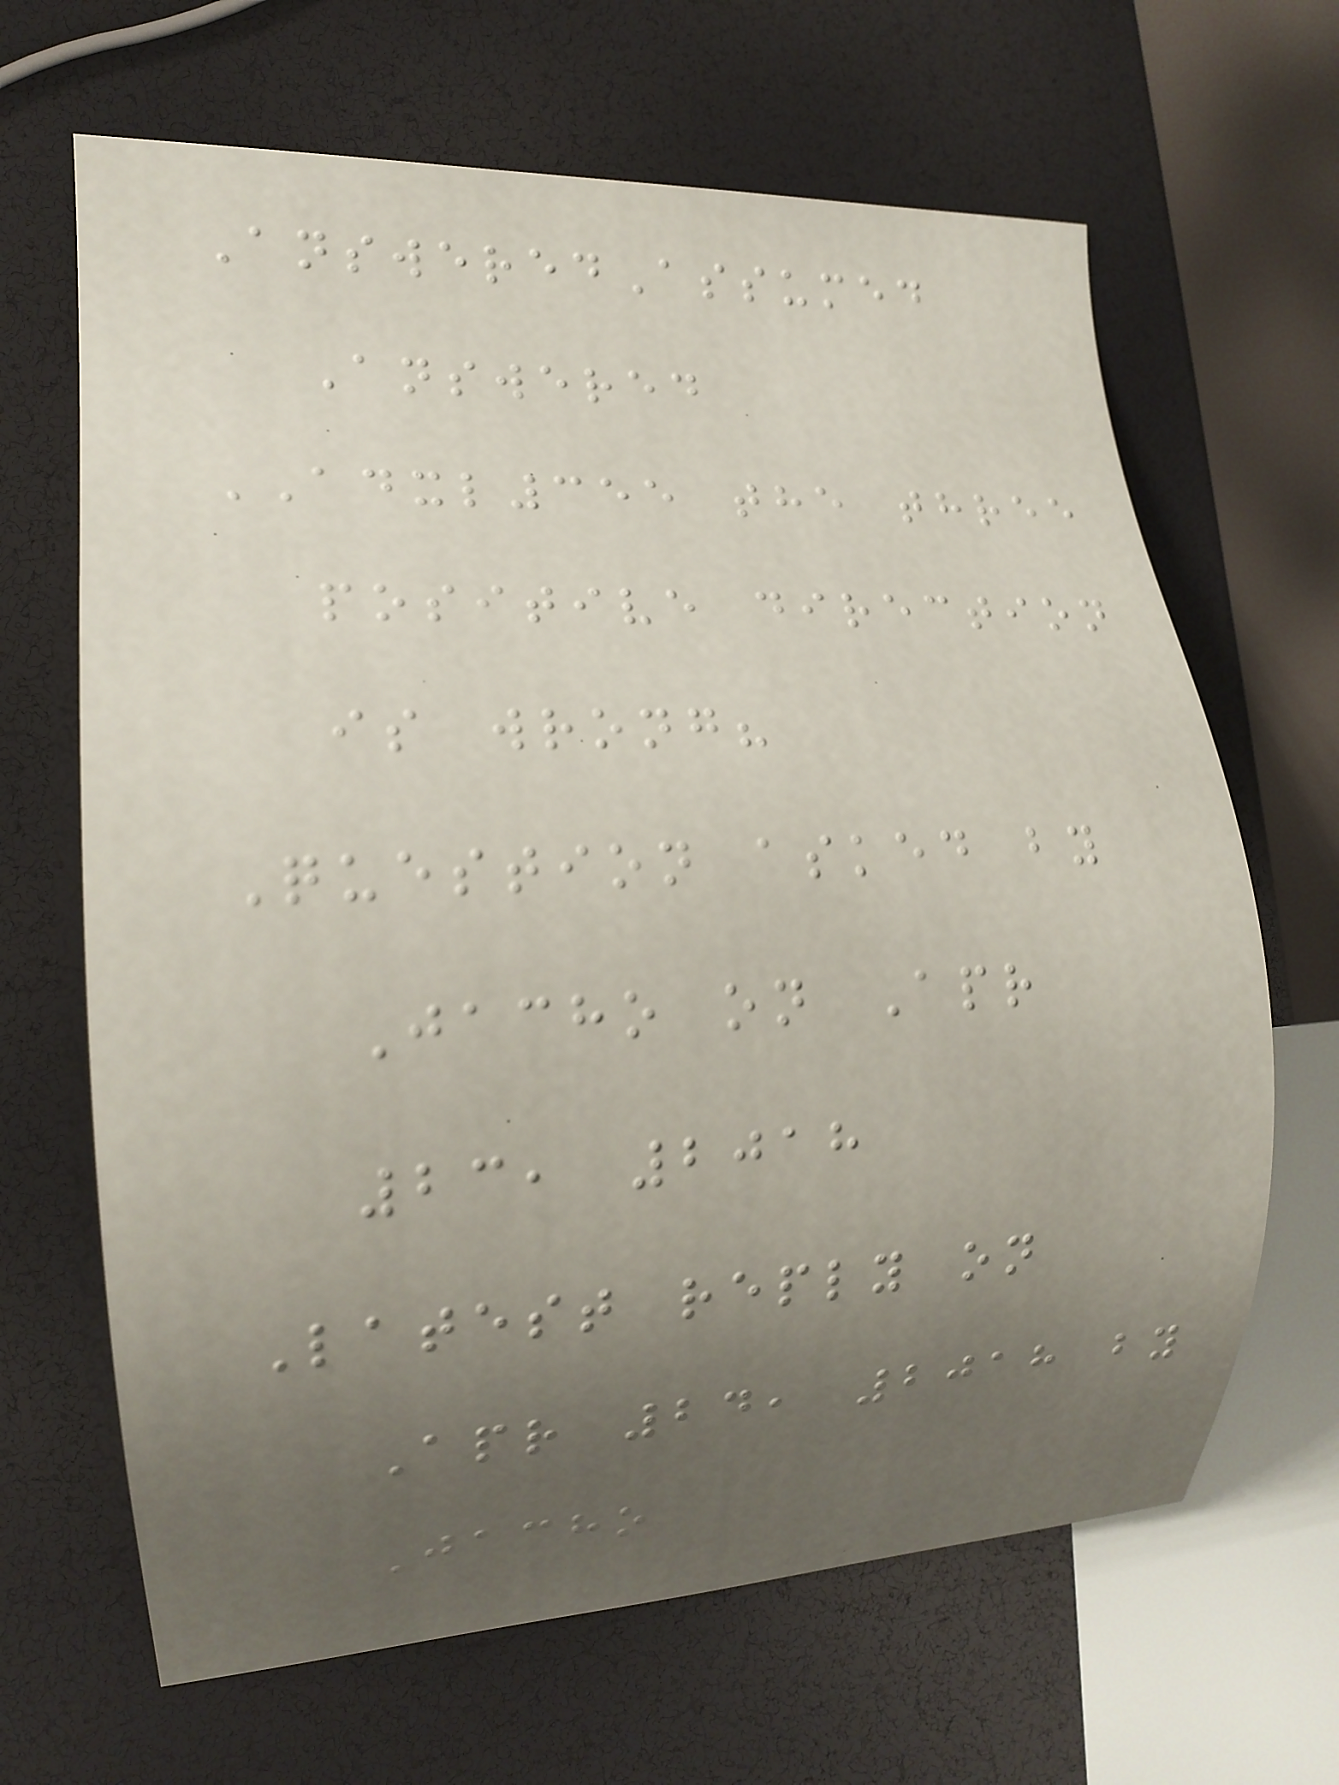AnsweredAssumed
Answered
ADXL355 the three
positive direction
is wrong?
Question asked by
Jacho on Apr
23, 2018
Latest reply on
Apr 24, 2018 by
Jacho
